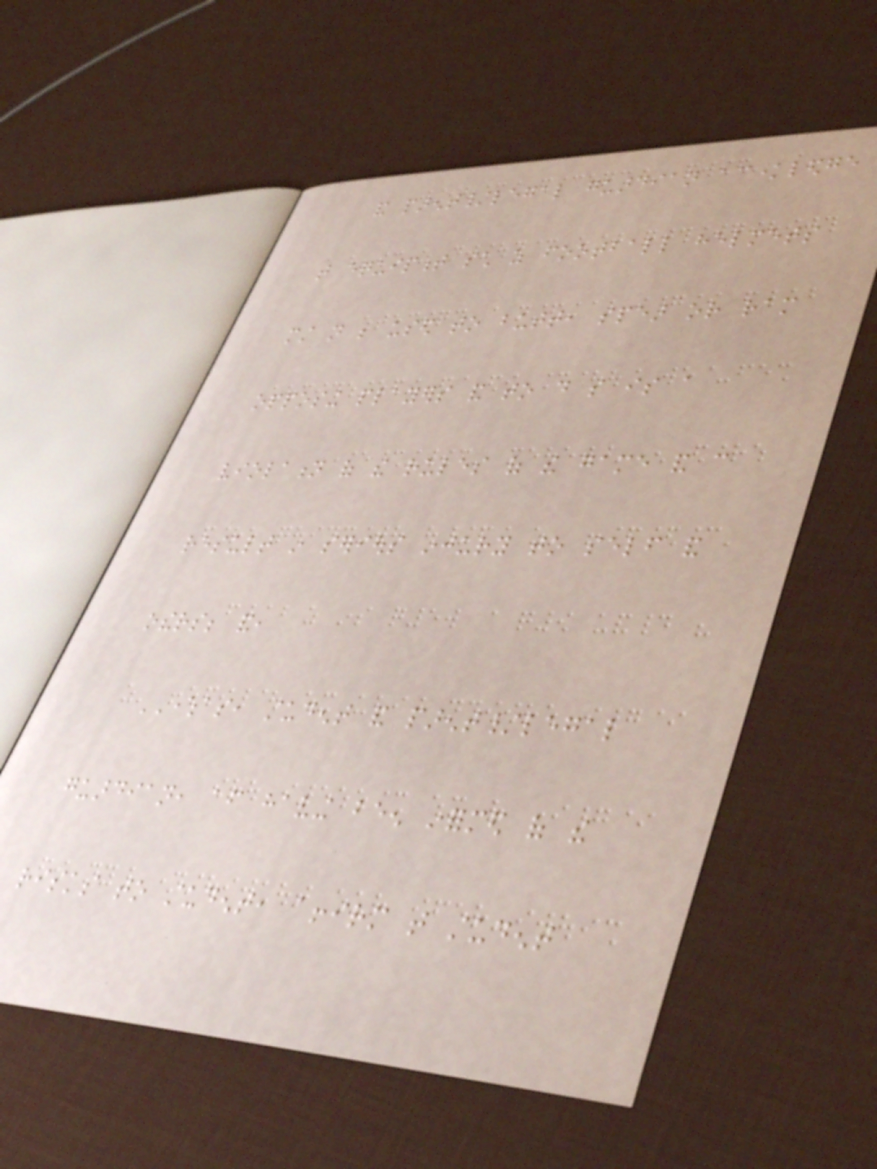and parent/legal guardian acknowledge
that equipment such as football helmets
must not be used to butt, spear or ram
opposing players and to do so is a
violation of the rules of the game and can
result in serious injury to self and
others; and,
WHEREAS, student and parent/legal
guardian, after having been informed of the
risks to student, affirm that student
